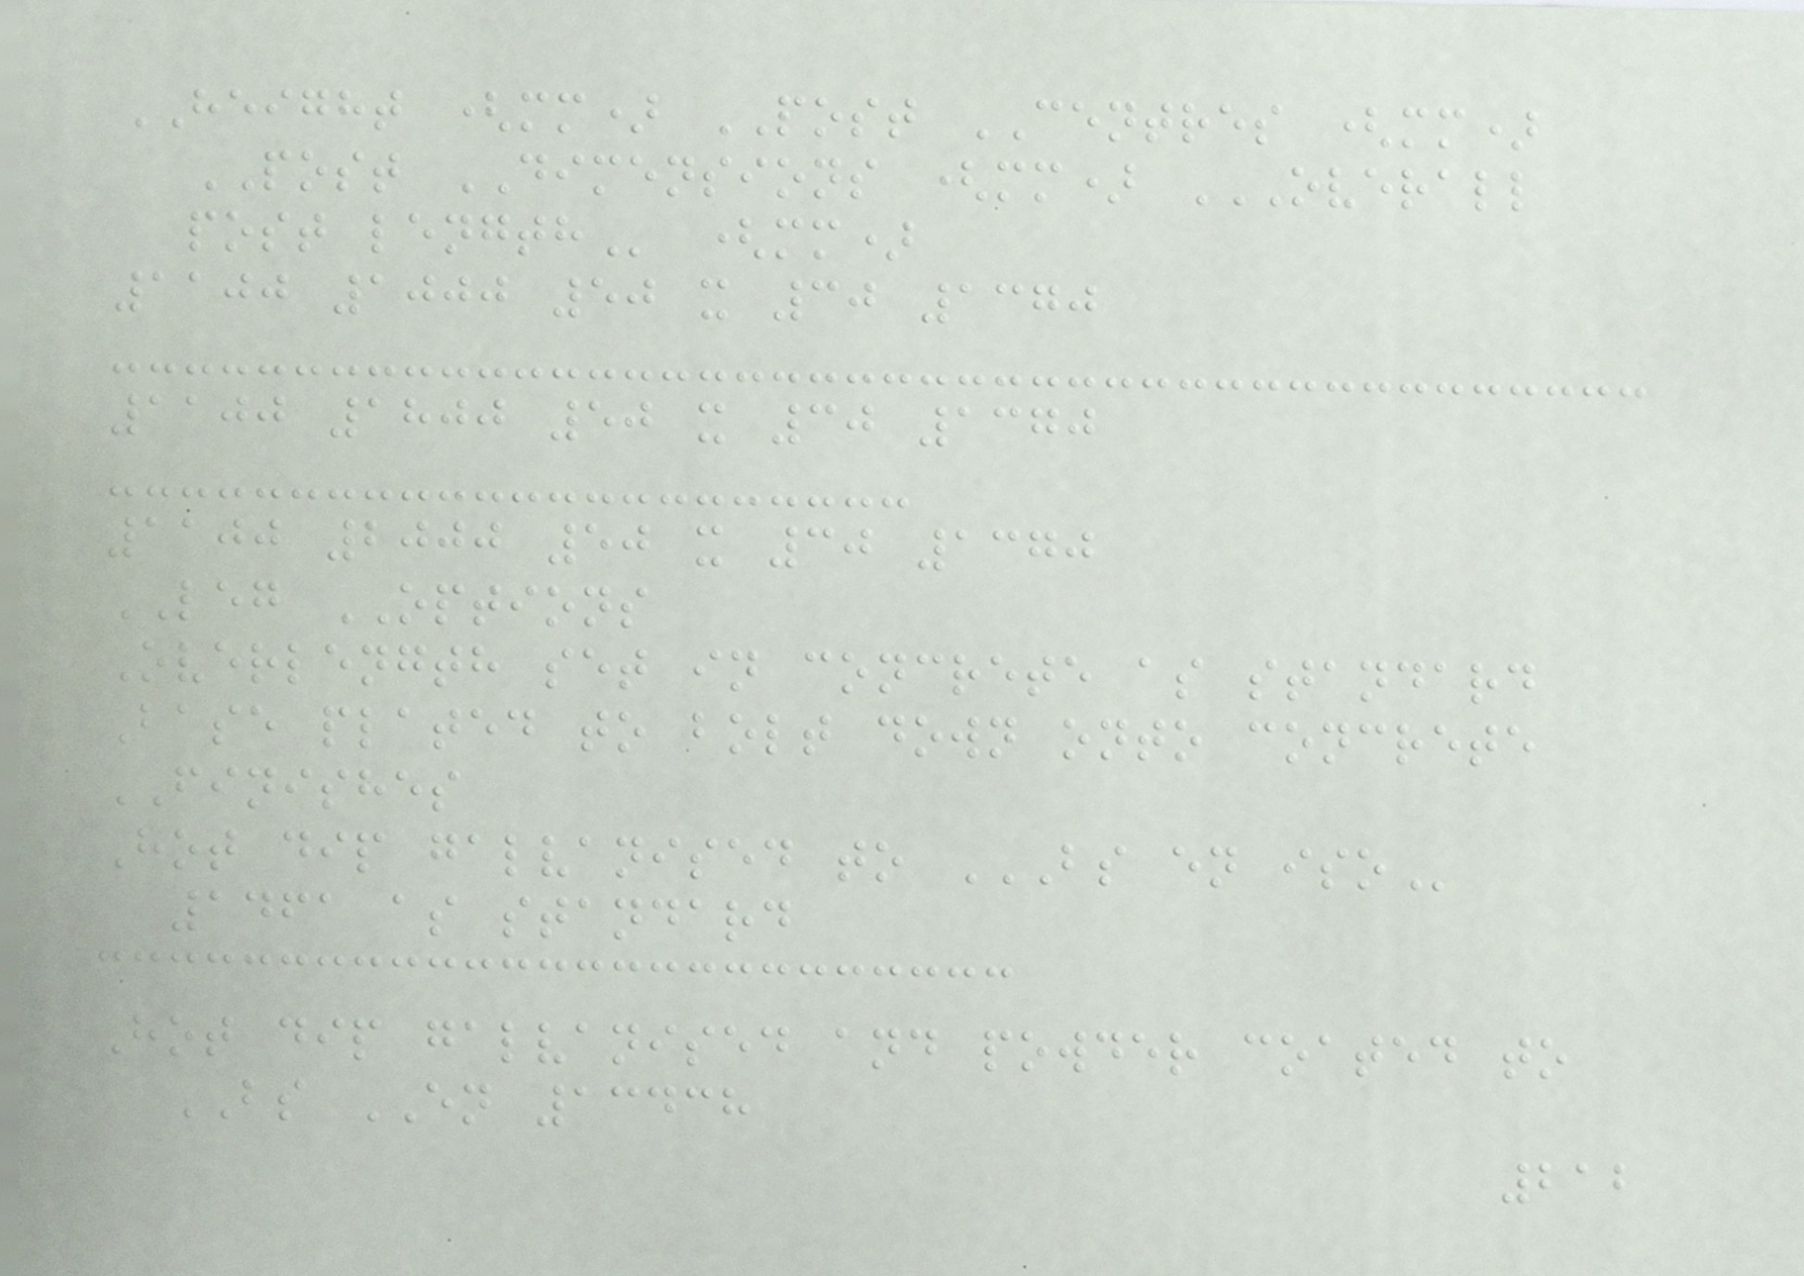HEIGHT (mm) POST CENTRES (mm)
POST DIMENSIONS (mm) OVERALL
POST LENGTH (mm)
1100 1000 50 x 30 1370
1100 1800 50 x 30 1370
1100 2000 50 x 30 1370
LEG OPTIONS
Overlength set in concrete as standard
Base plated to bolt down onto concrete
FINISHES
Hot dip galvanised to BS EN ISO
1461 as standard
Hot dip galvanised and powder coated to
BS EN 13438
212
